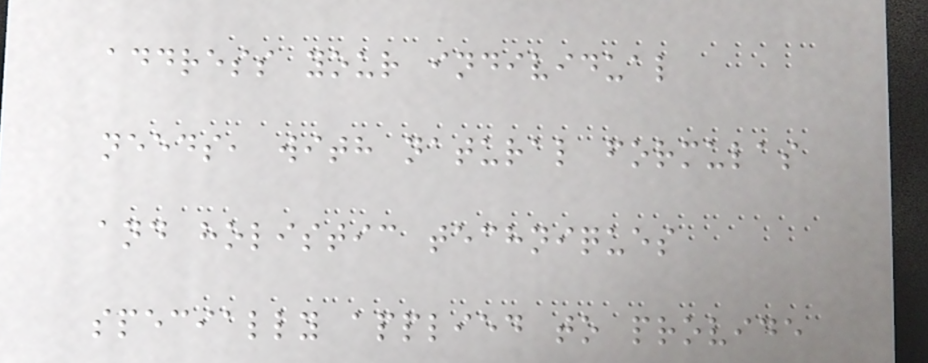address your individual
needs, with natural formulas
and holistic techniques
specially applied to provide
